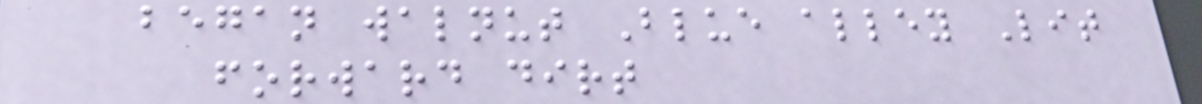began walnut Blue alley Lit
forward dirt
